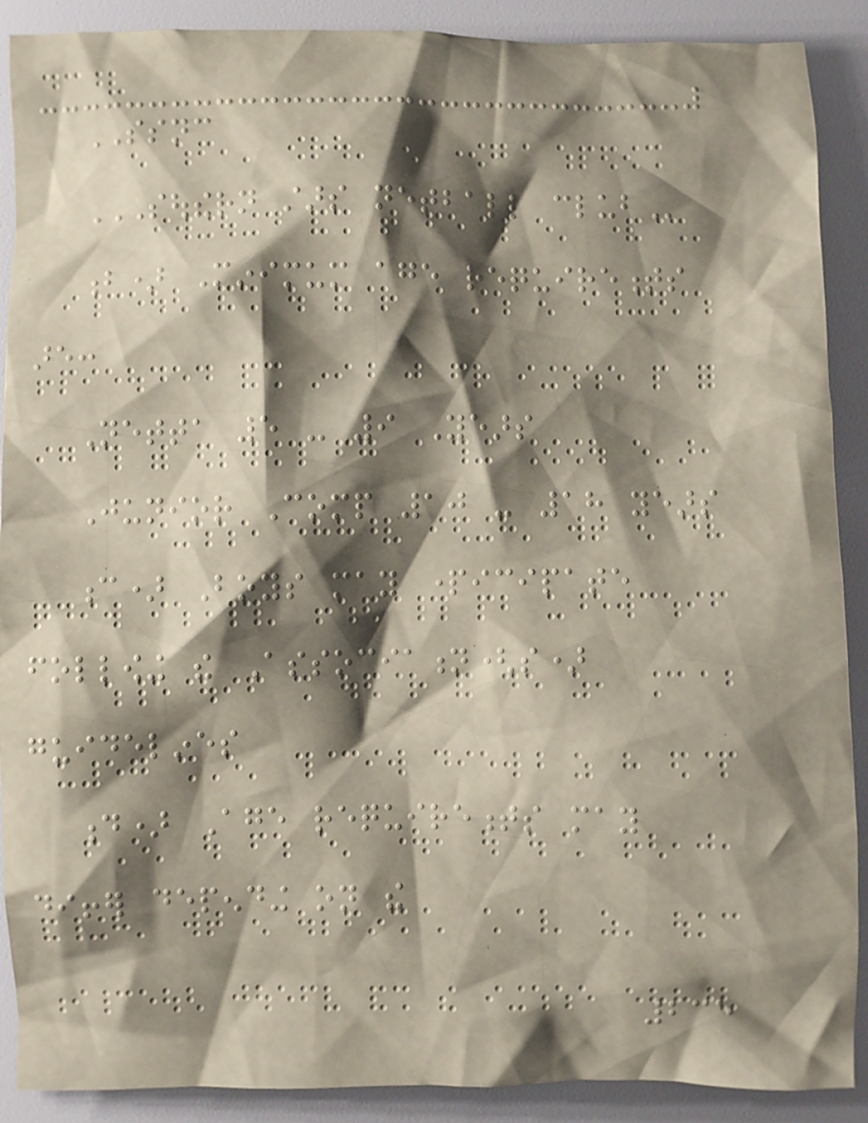SSNC
SOUTHERN STARS NETBALL CLUB
b) Minimum age requirements
are:
Netta 5 - 9 Years
Junior Comp 10 - 18 years
c) Boys may participate
following the Association(s)
guidelines
d) Age requirements may
differ depending on the
235
